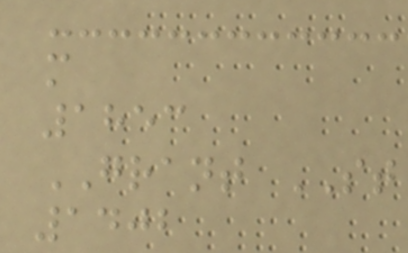m
1853
GRANT ST
1402
